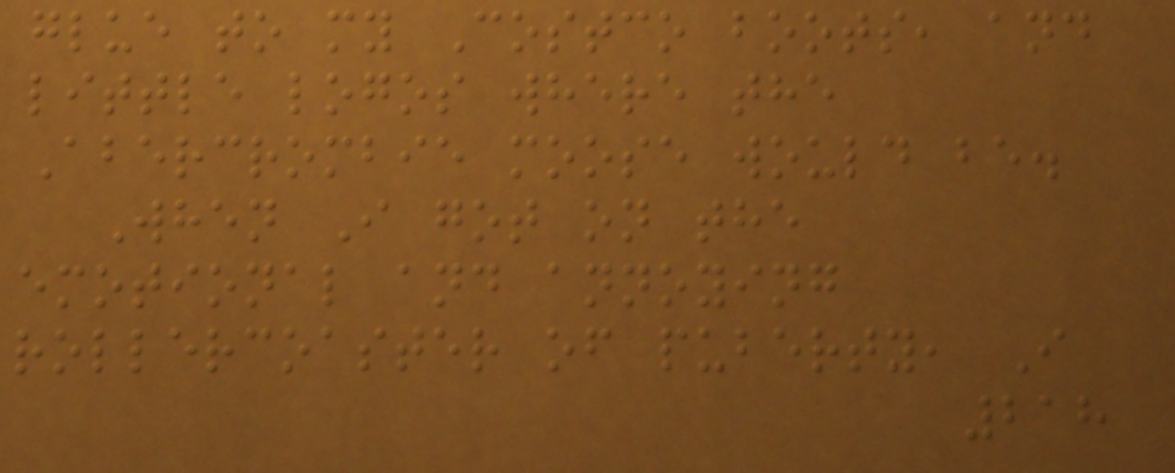glue to my Costco boots, and
little logos where the
Abercrombie moose would be.
When I got on the
emotional and annoying
rollercoaster of puberty, I
218
